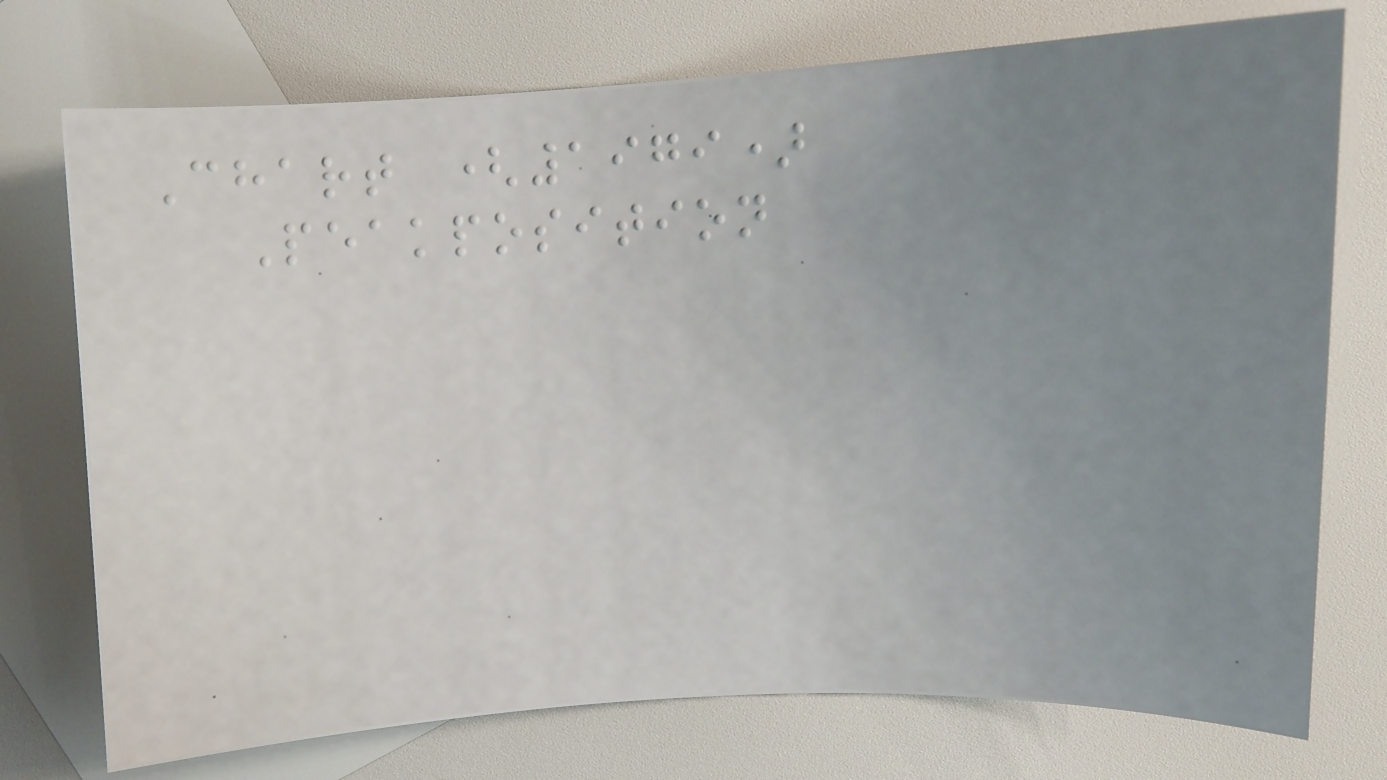Chart (1979)
Peakposition
